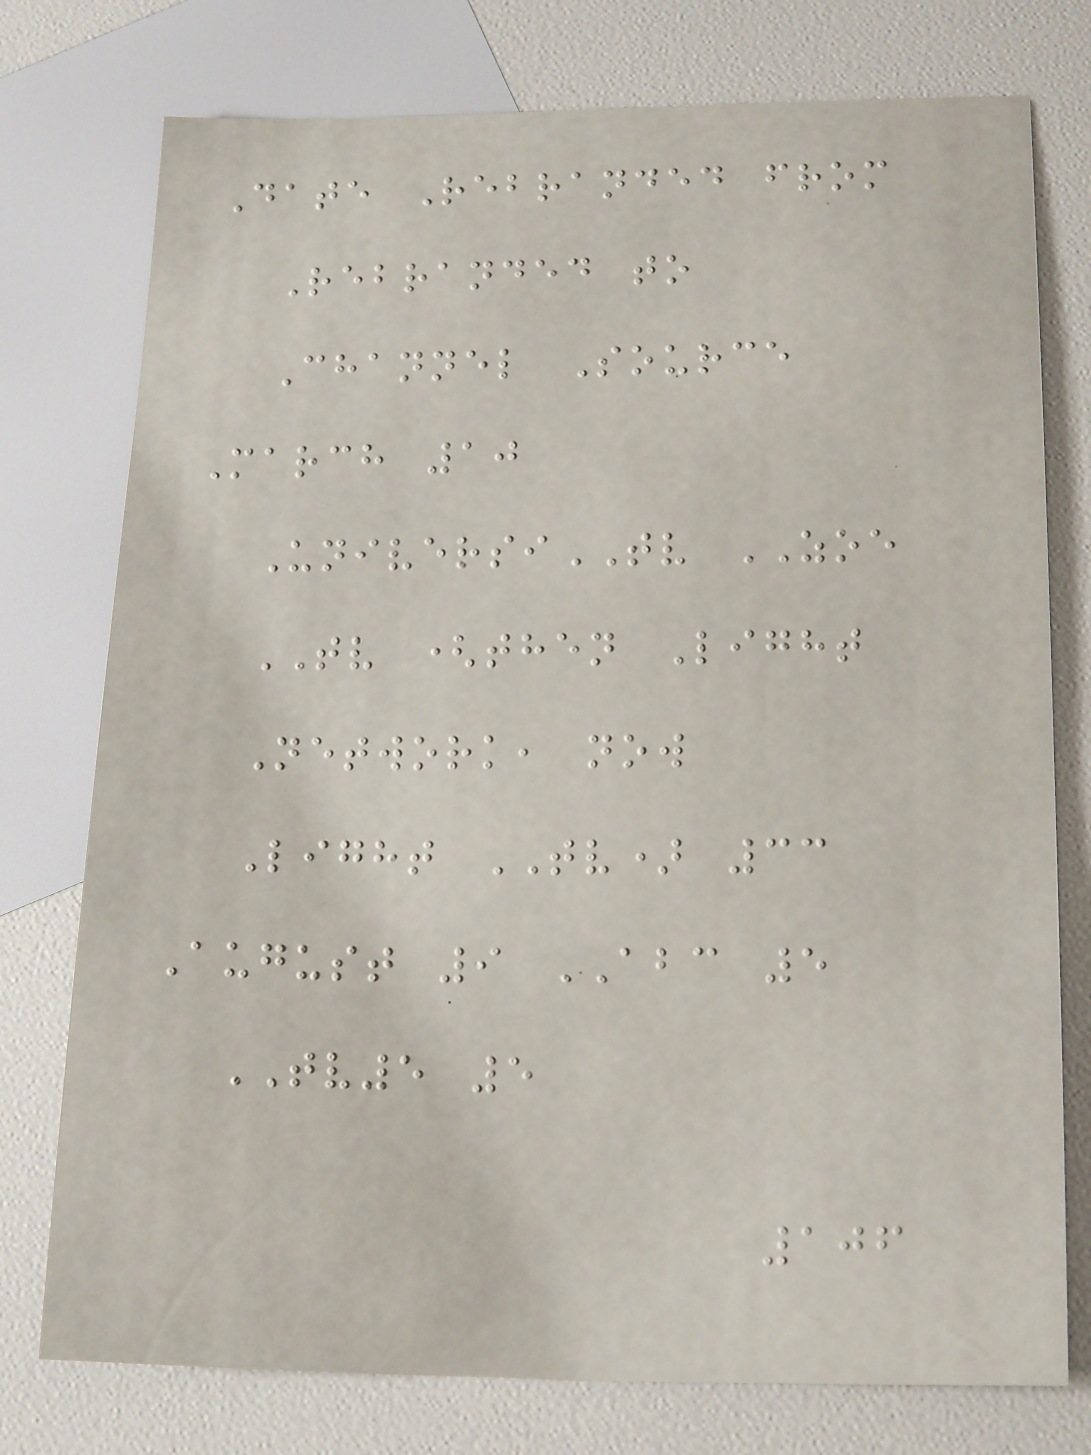Date Rebranded from
Rebranded to
Channel Source
March 10
UniversiTV ZOE
TV (then Light
Network, now
Light TV) 33
August 9 ABC 5
TV5 5
106
